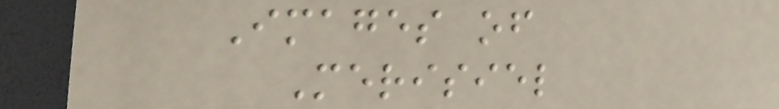Images of
Merisiel
